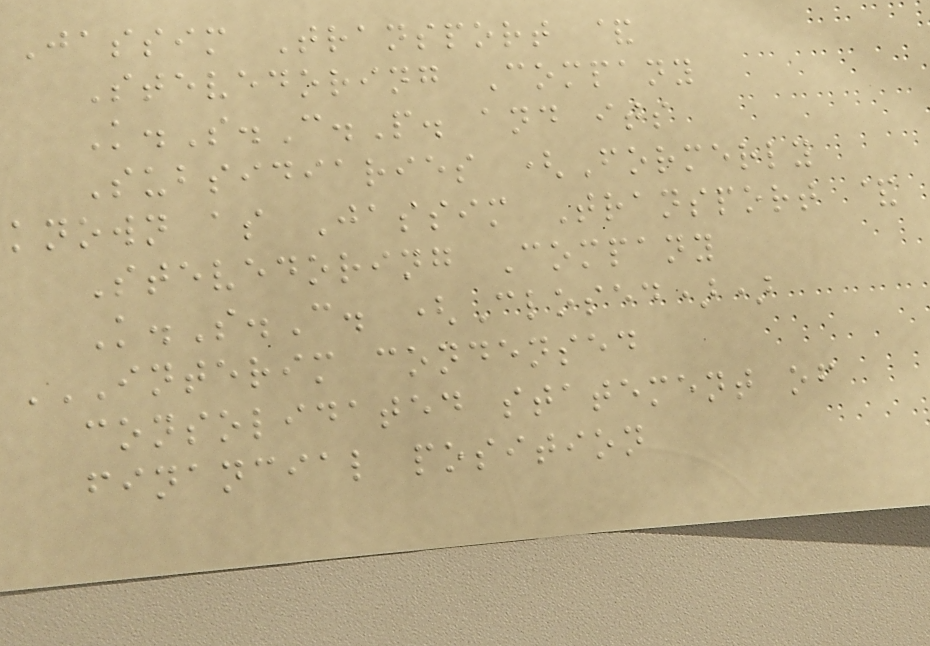Jassim Transport &
Stevedoring Company
K.S.C.P. and its
Subsidiaries (Formerly
known as Jassim Transport &
Stevedoring Company
K.S.C. (Closed))
INTERIM CONDENSED
CONSOLIDATED STATEMENT OF
FINANCIAL POSITION
